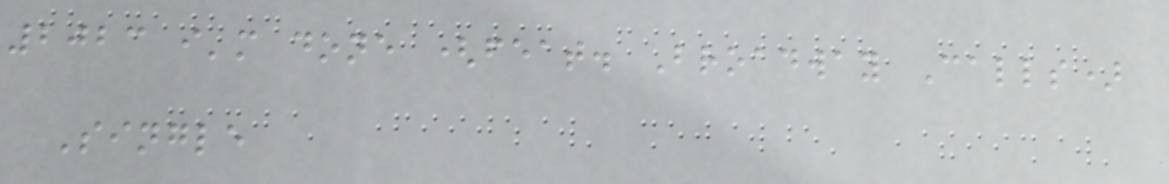2023 i'm done (feat. Broadway Calls)
Single
